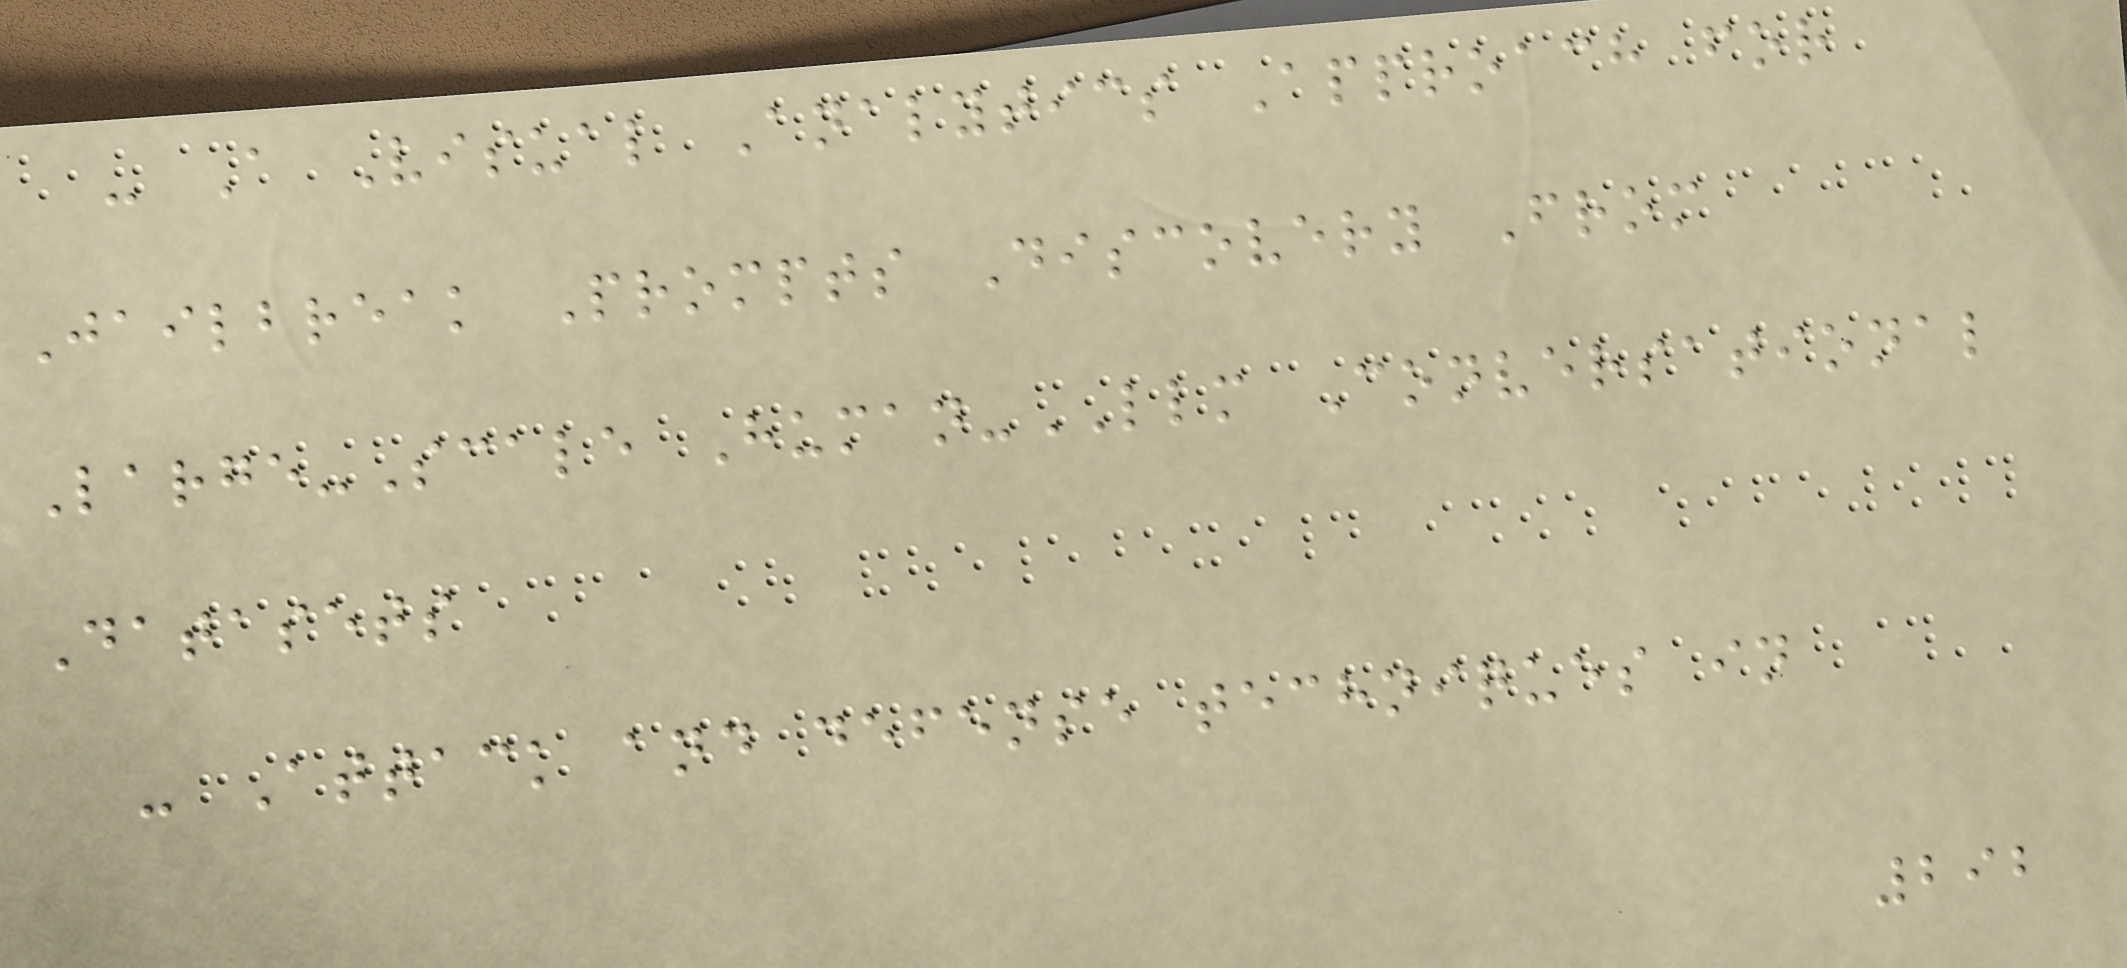- A Visual Analytics Approach for
Jailbreak Prompts Discovery From
Large-Scale Human-LLM Conversational
Datasets
- Attack and defense techniques in
292
